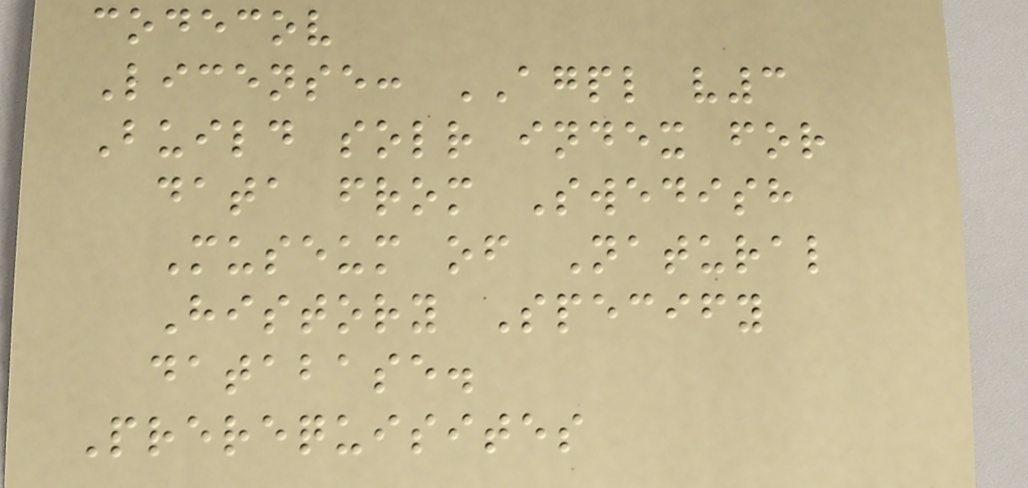codecov
License: AGPL v3
Build solr index for
data from Swedish
Museum of Natural
History Specify
database.
Prerequisites
